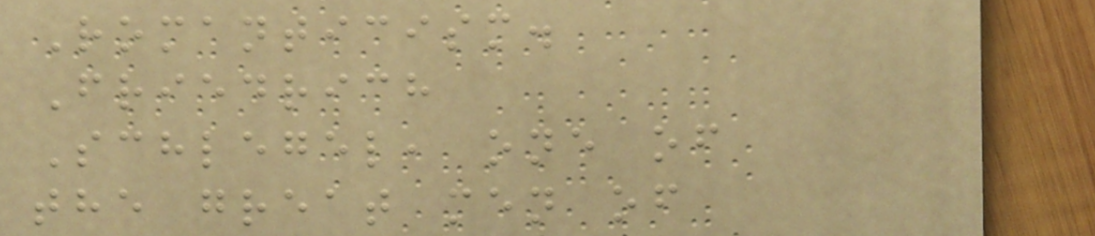Romanticism.
Friedrich
Schlegel, one of
the great men of
